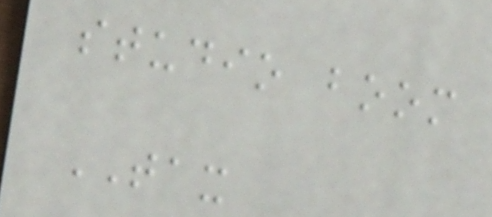studio boom
TAX
